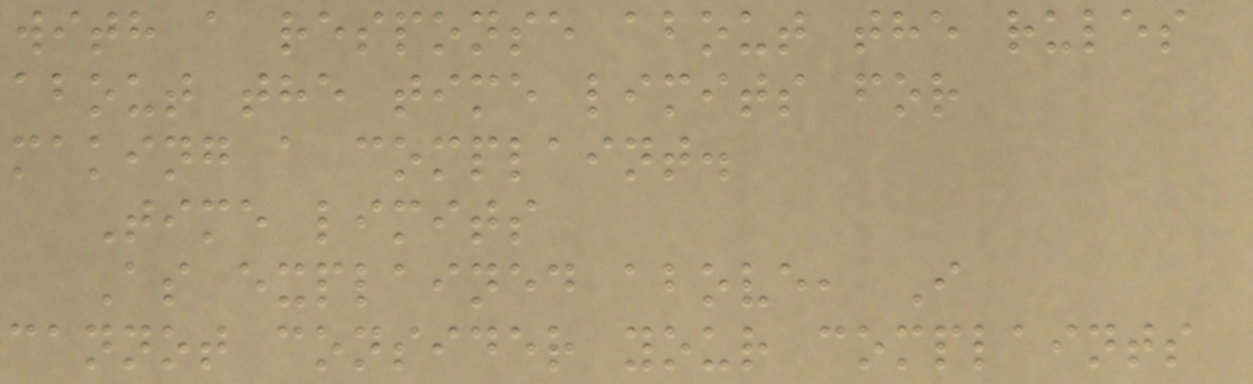with a response about the rules
about the time limits for
making a complaint.
Time limits
As explained above, I
cannot consider your complaints
